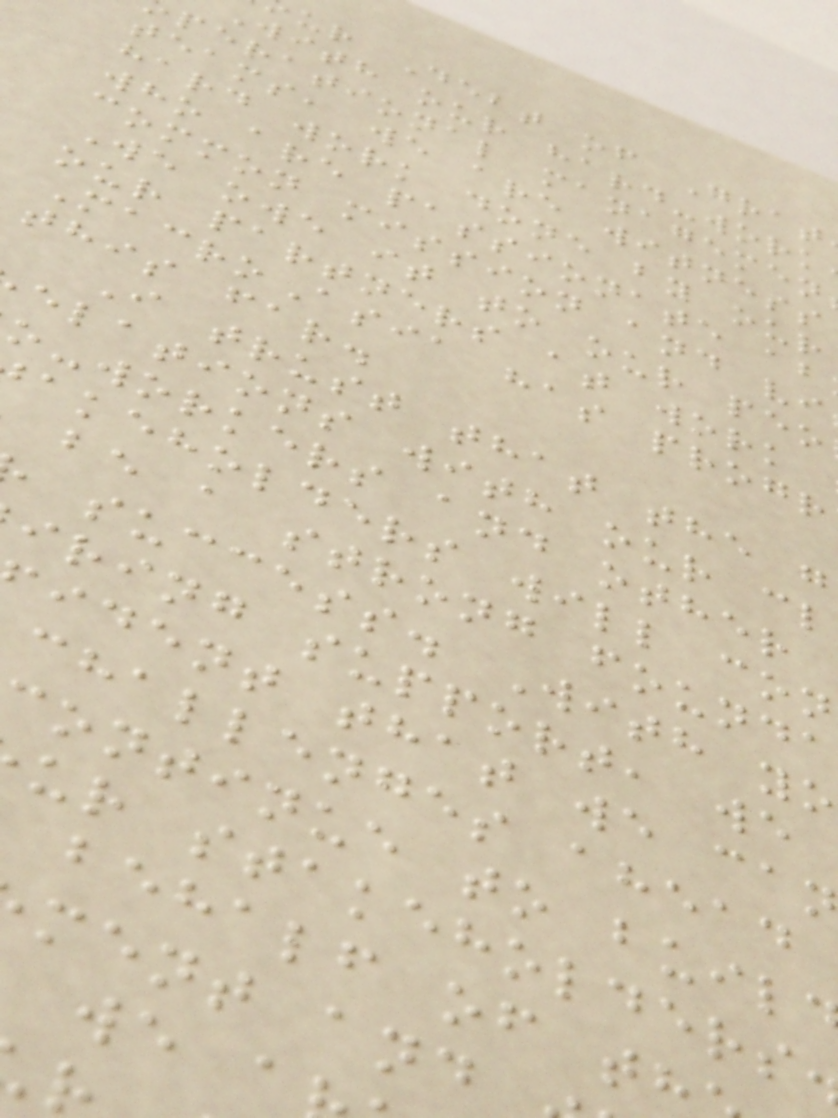ur Debt of Grat
With our hard-work
perational managemen
teams, we are witness
hard work done by our
who are passionate ab
common mission and vi
We owe it to our peo
our partners at work
MacroAsia has progr
this far.
I trust that the g
elations with our cl
o-workers and other
akeholders will con
be a strong founda
success. With yo
iring support, we
ident that we can
challenges ahead
ontinue to buil
ur stakeholders
behalf of th
ment and
